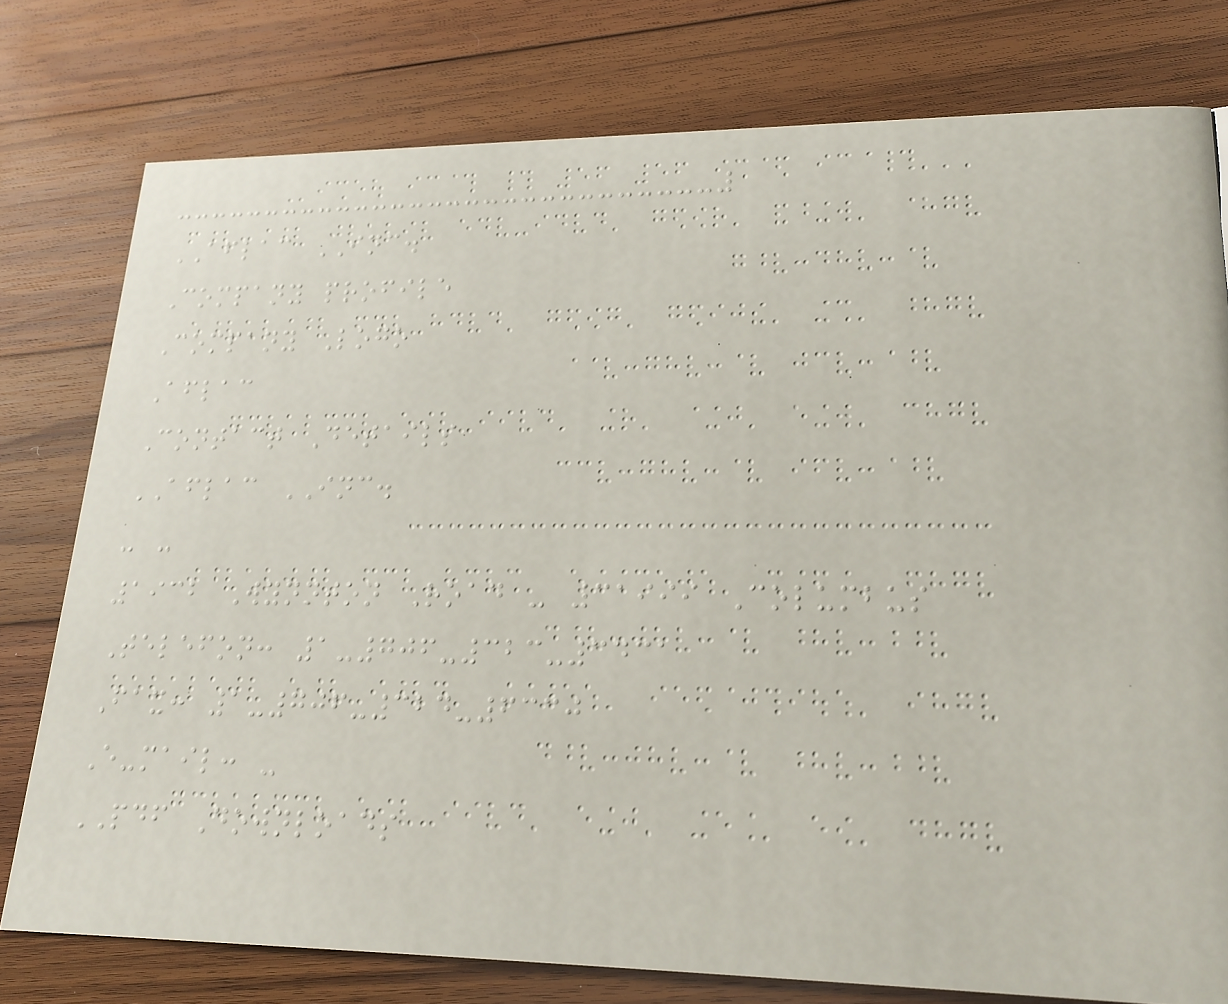AFLAC INC.
Company profile
Company Logo
Aflac
Contact Details
AFLAC INC.
- -
1932 Wynnton Road - 31999 Columbus
Telefon: 1-706-323-3431
Fax: 1-706-324-6330
E-mail: -
PDF Downloads
